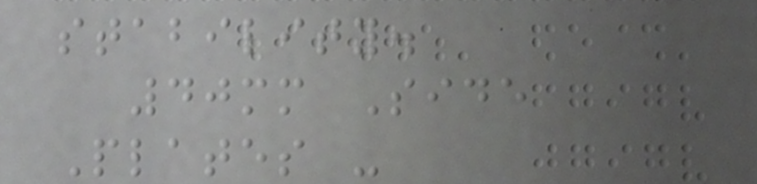stability.
40mm Side
Plates -
